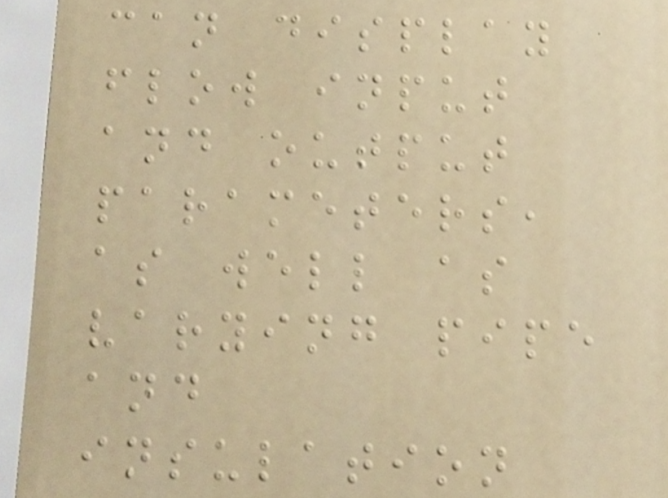can display
flow input
and output
parameters,
as well as
varying pipe
and
insulation
